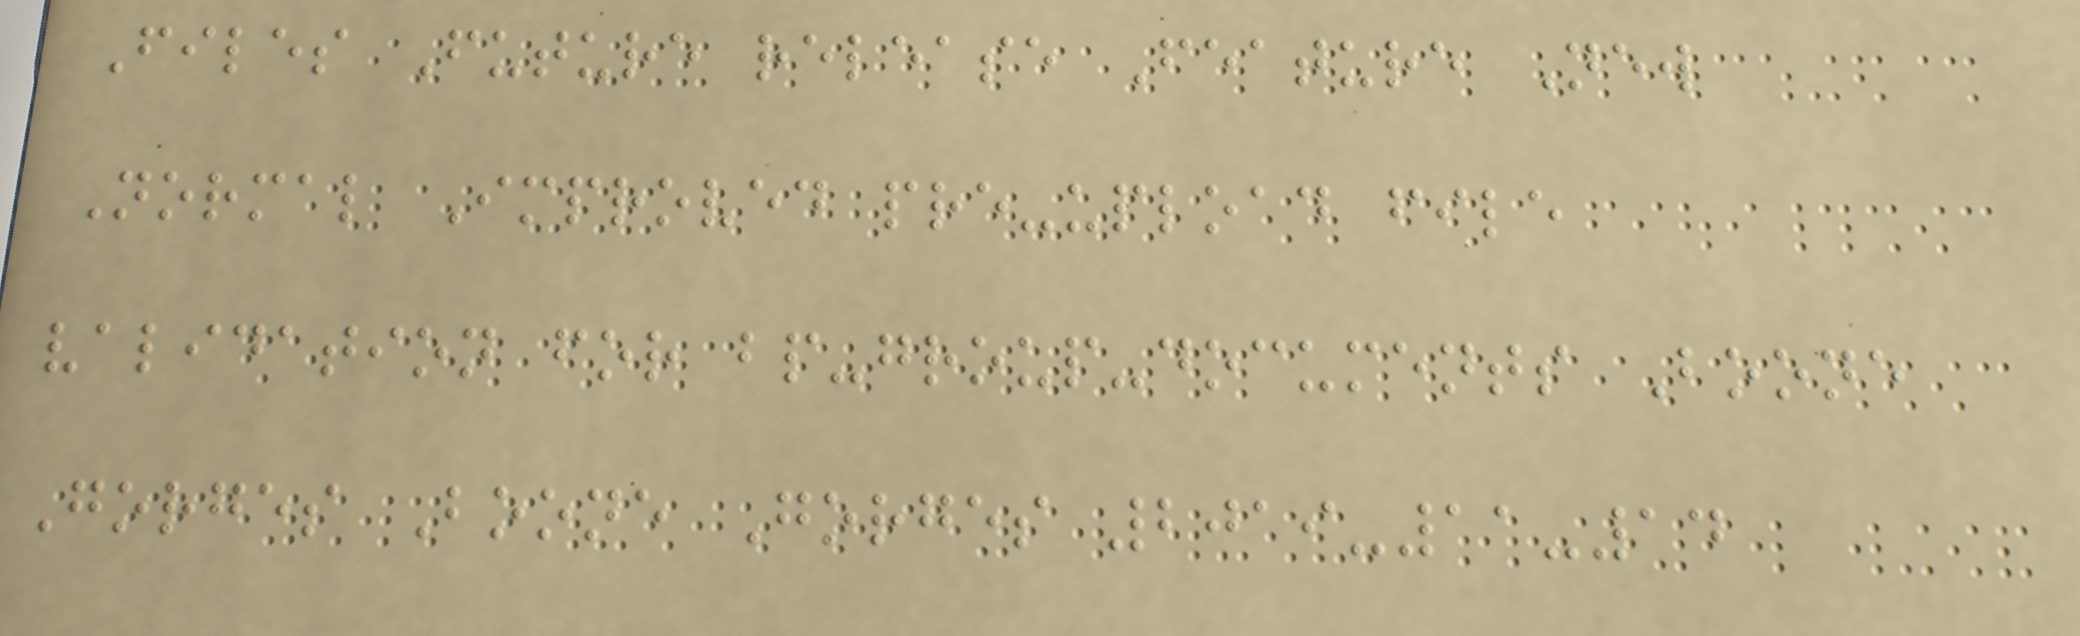Files Future release Feature New
Normal Improved pre-upload file
validation for bp-group-documents Boone
Gorges Boone Gorges 2019-11-14
